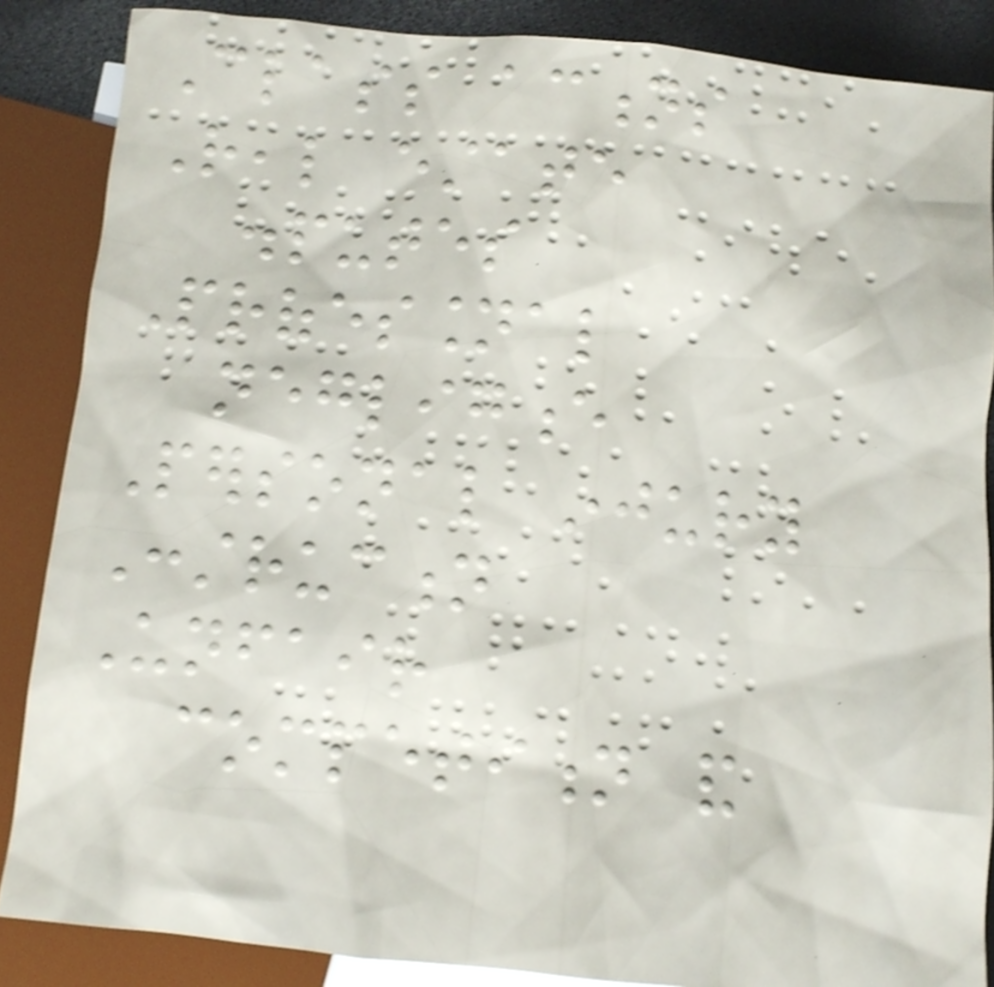Class actions
Real estate
disputes
Professional
negligence
Personal injury
Construction
Unfair
competition and
